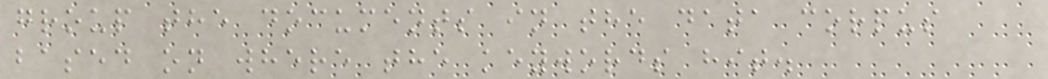group the documents in the data corpus
based on where the keywords hit.
